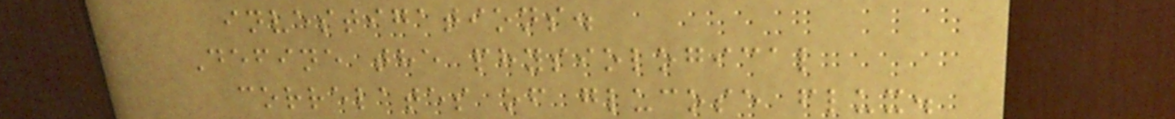investigations.
Define the physiological
correlates of glucose flux.
